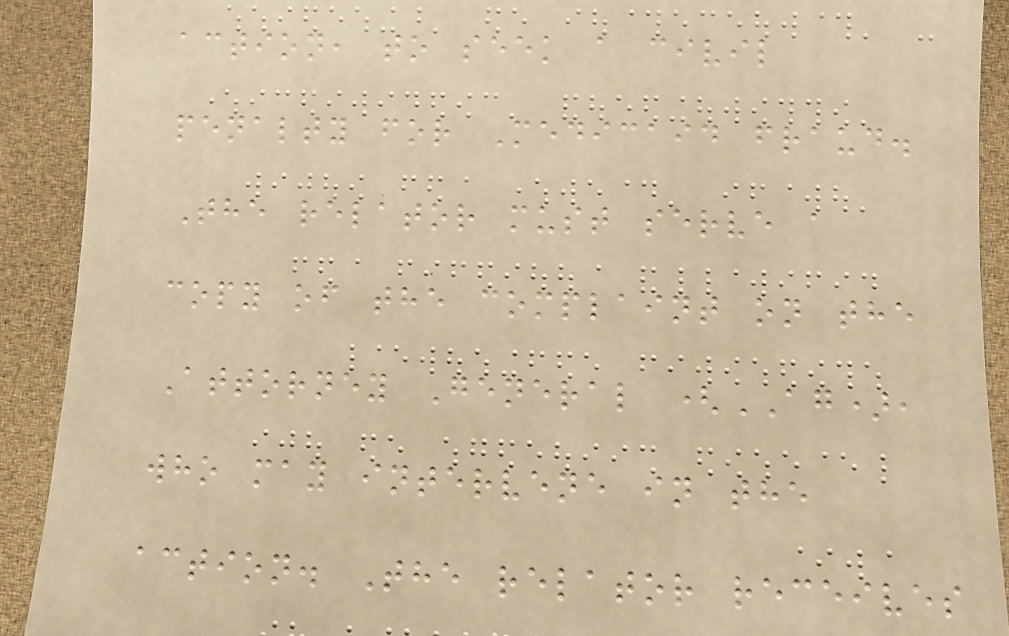action, to seek a civil
penalty for Medicaid fraud.
The relator must serve a
copy of the complaint on the
Attorney General (AG),
who may intervene in the
action. The relator receives
